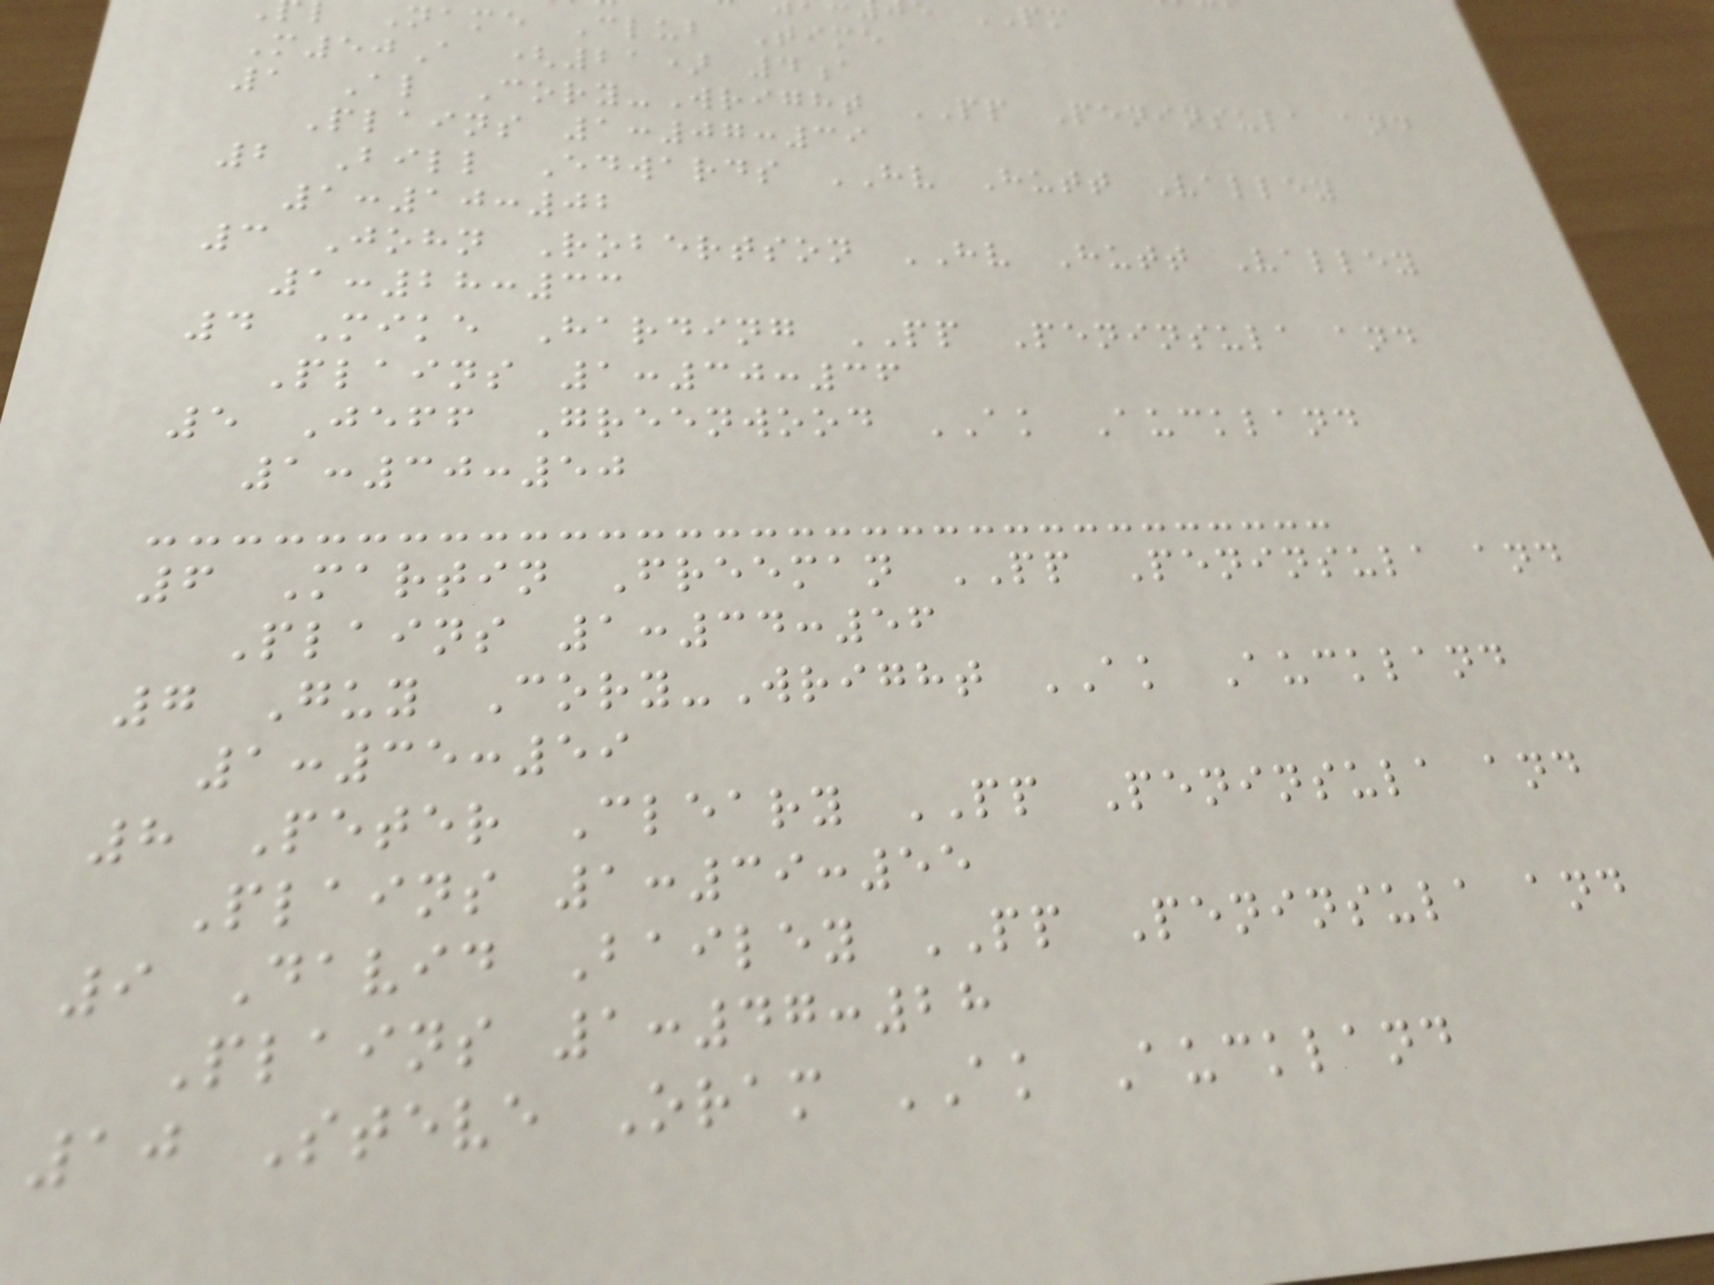Name Club Time
M50A (21) 4a
1 Al Cory-Wright PP Peninsula and
Plains 1:07:39
2 Bill Edwards HV Hutt Valley
1:10:02
3 John Robertson HV Hutt Valley
1:28:33
4 Mike Harding PP Peninsula and
Plains 1:30:36
5 Jeff Greenwood AK Auckland
1:30:50
6 Martin Freeman PP Peninsula and
Plains 1:34:56
7 Guy Cory-Wright AK Auckland
1:35:59
8 Peter Cleary PP Peninsula and
Plains 1:39:55
9 David Bailey PP Peninsula and
Plains 1:47:28
10 Steve Oram AK Auckland
